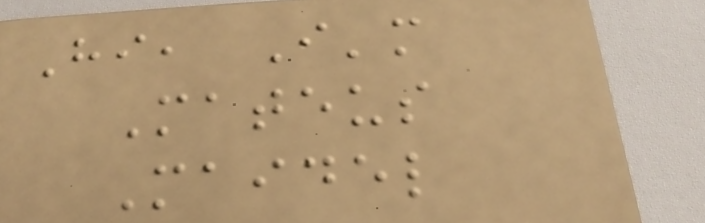Hi, I'm
Mateus
Maidel
